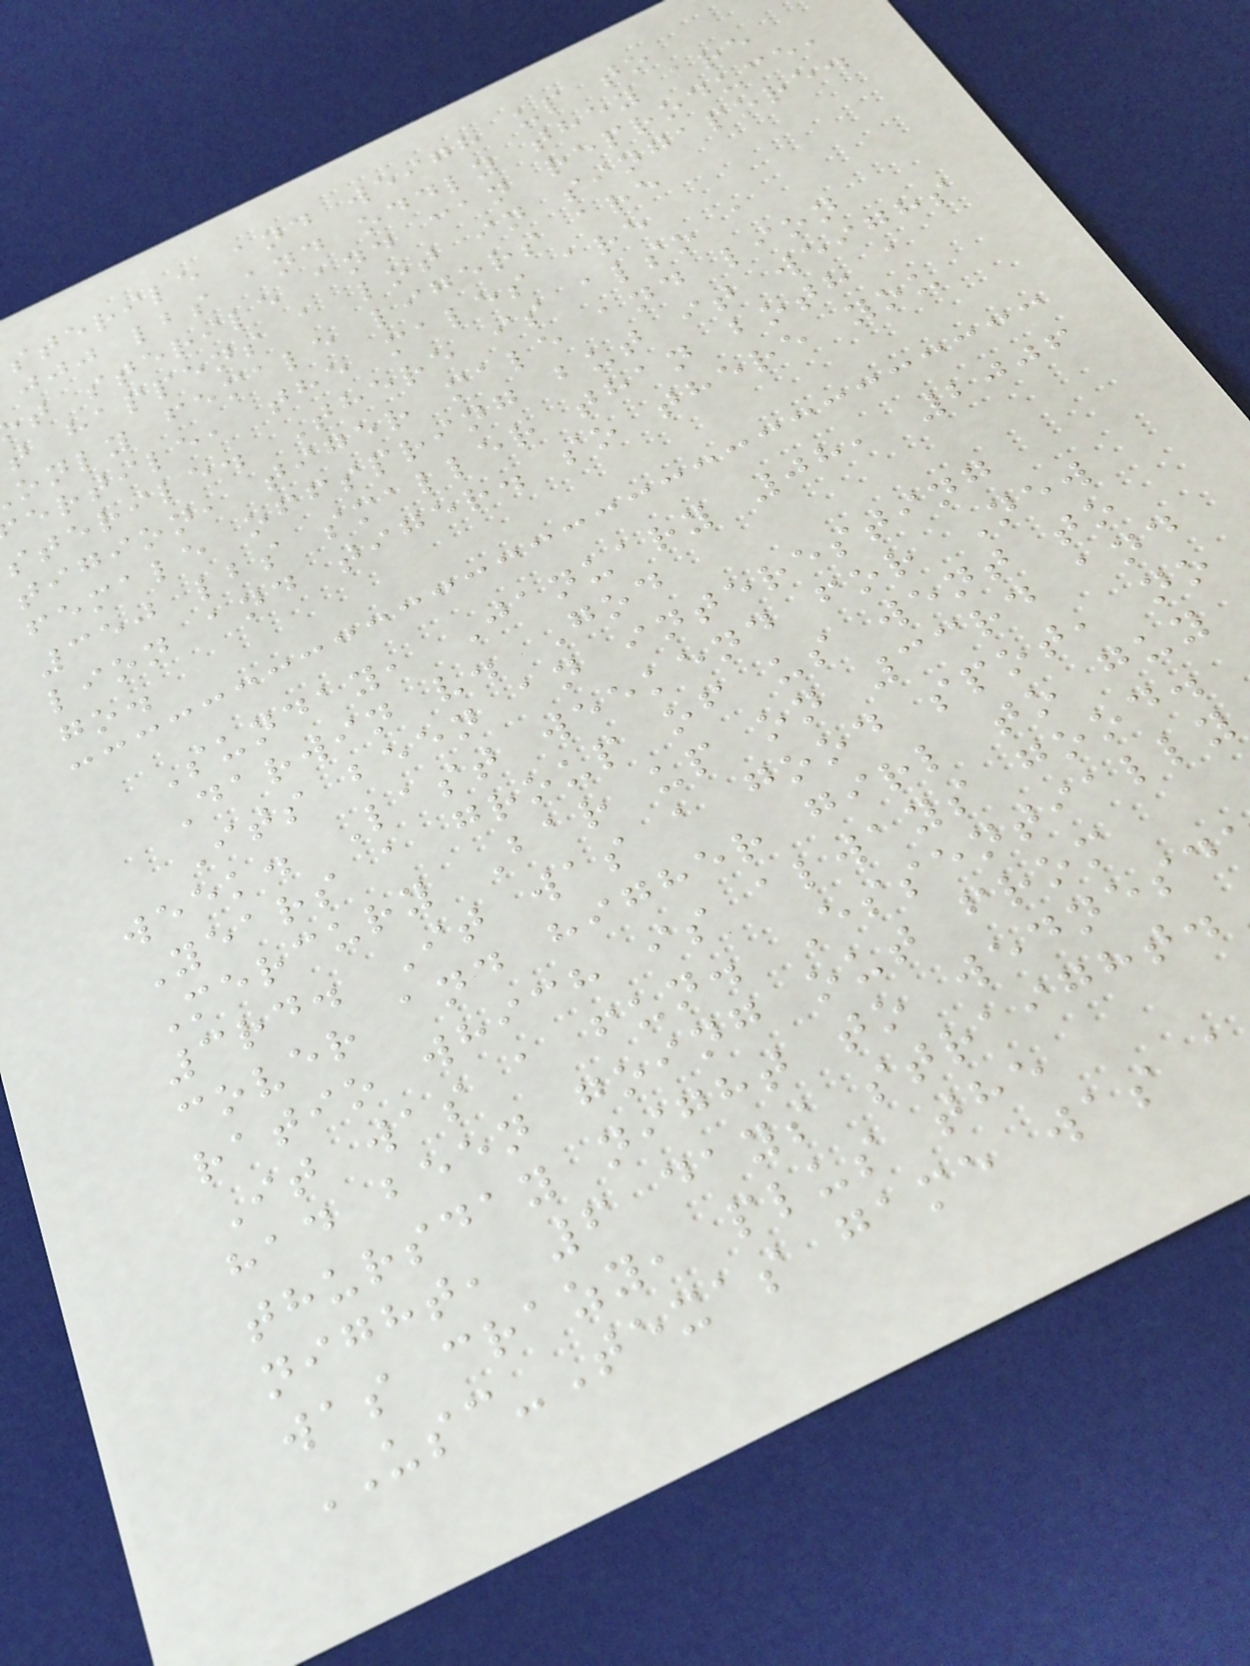sterile and weigh up to
jjj lbs and oddly they are
t sterile and can reproduce,
t happens a lot in singapore.
only female ligers are
ertile, the males are
sterile. There is also a
tigion, tiger male and lion
female offspring but it weighs
350 lbs smaller than both a
lion and tiger. so there you
go.
Sunday, January 08, 2006
Darwin v. God
Its been an interesting
week. Last weekend for New
Years a group of us went to
Mercury Bar up on 33rd and
3rd. It was a good spot, no
cover and higher girl to guy
ratio which is always good.
It was a fun. Essentially
had been going out from
thursday night to wednesd
night, 6 days straight.
was crazy, plus the
USC-Texas game was a
